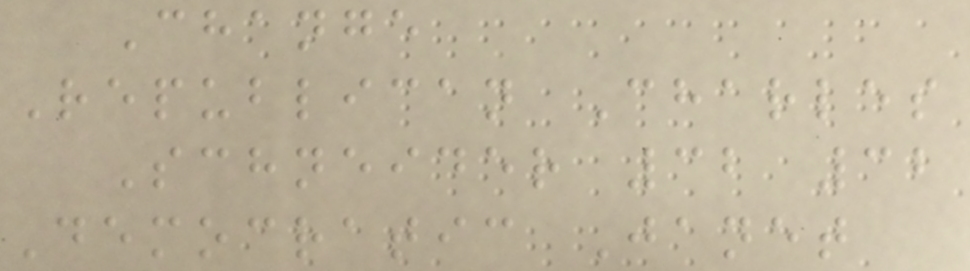Change
Republican Charles
Schneider 32 32
Democratic Janet
